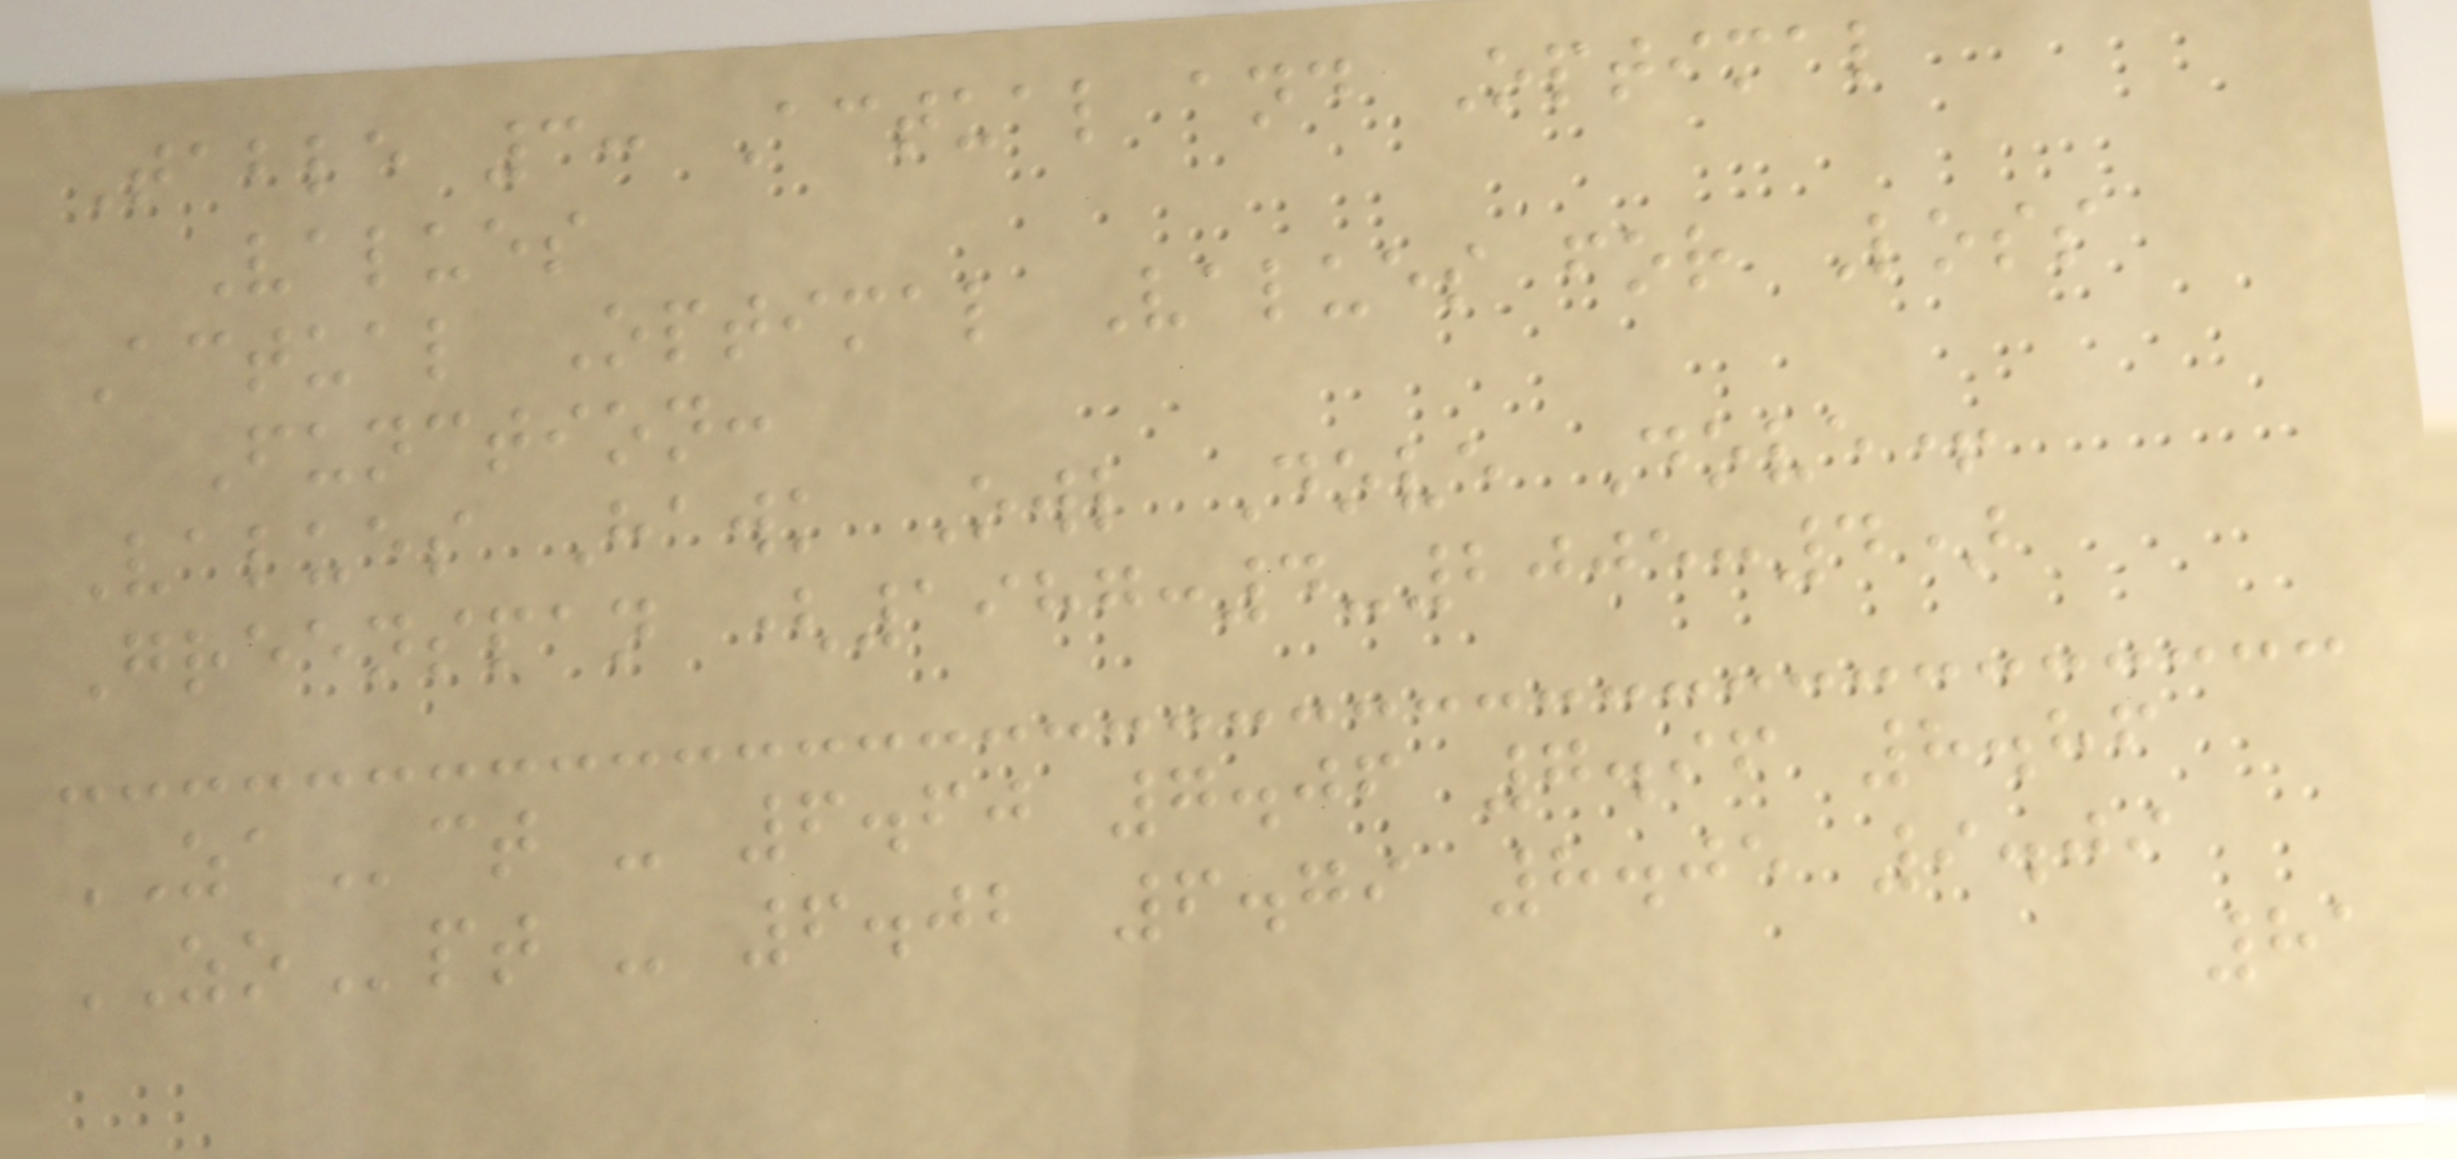Table 3: Actual and Optimal
Values
Actual Optimal Values for Loss
Function:
Values Hawk Owl Dove Dove+
Greenspan (1987:4-2005:4)
ZAct - 6.60 7.06 7.96 8.86
ZOpt - 6.02 6.79 8.05 9.09
81
